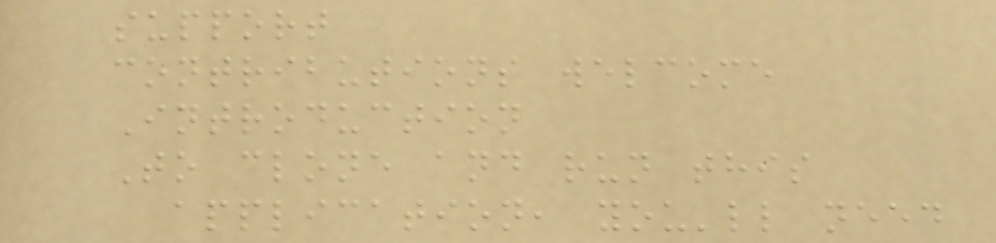support
contributions welcome
Introduction
To clone and run this
application, you'll need
